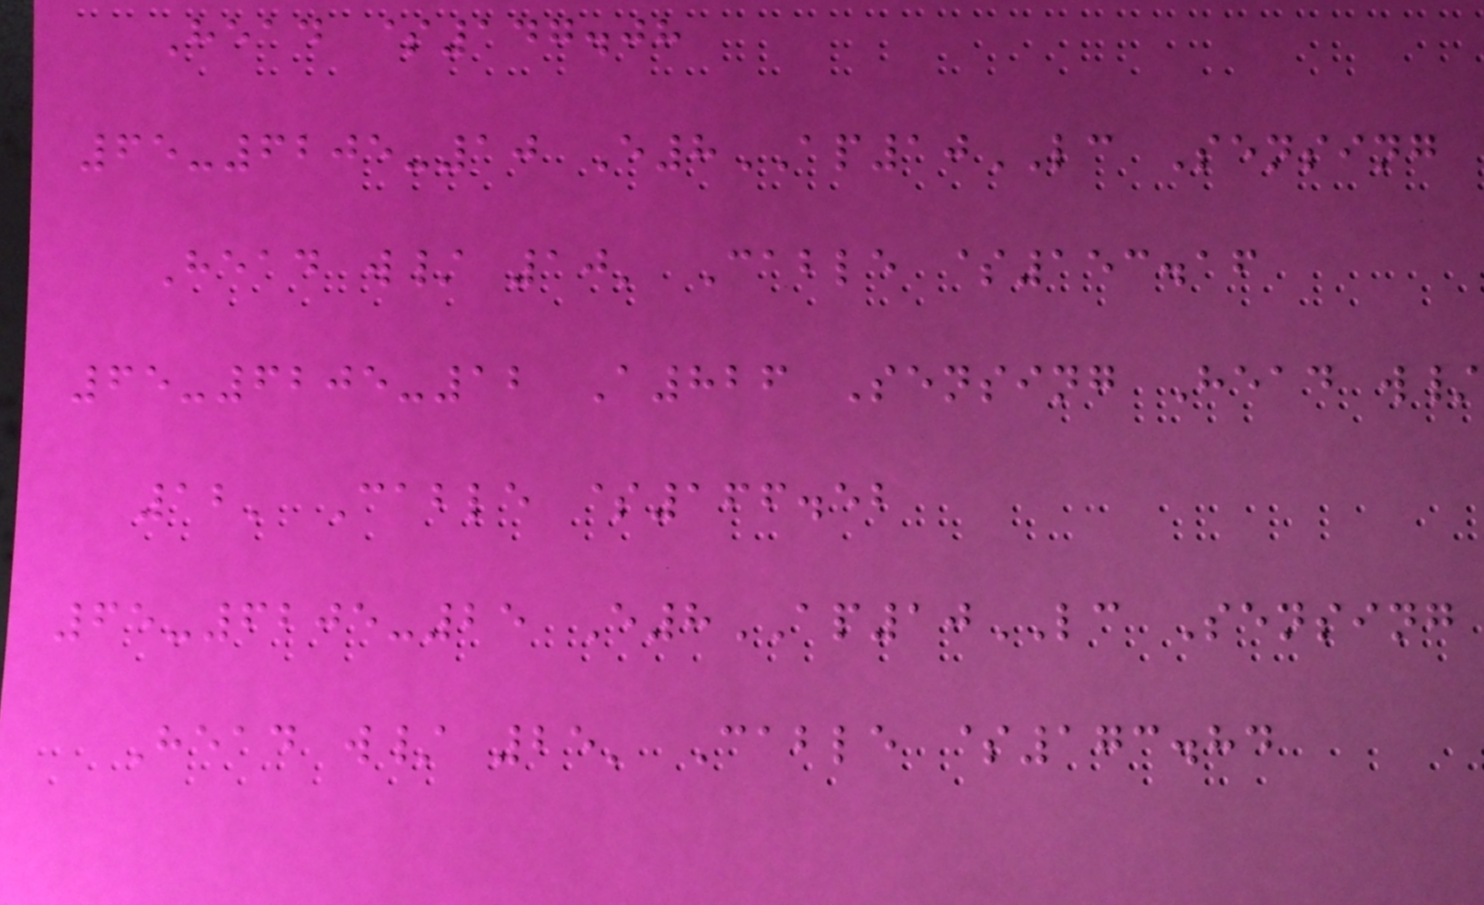Head $147.08
65-6205-10 E8AP10LC Sensing
Head w/ 10' Cable $153.16
65-6205-12 A826 Sensing Head w/
12' Cable $166.52
65-6205-25 E8AP10LC Sensing
Head w/ 25' Cable $173.84
